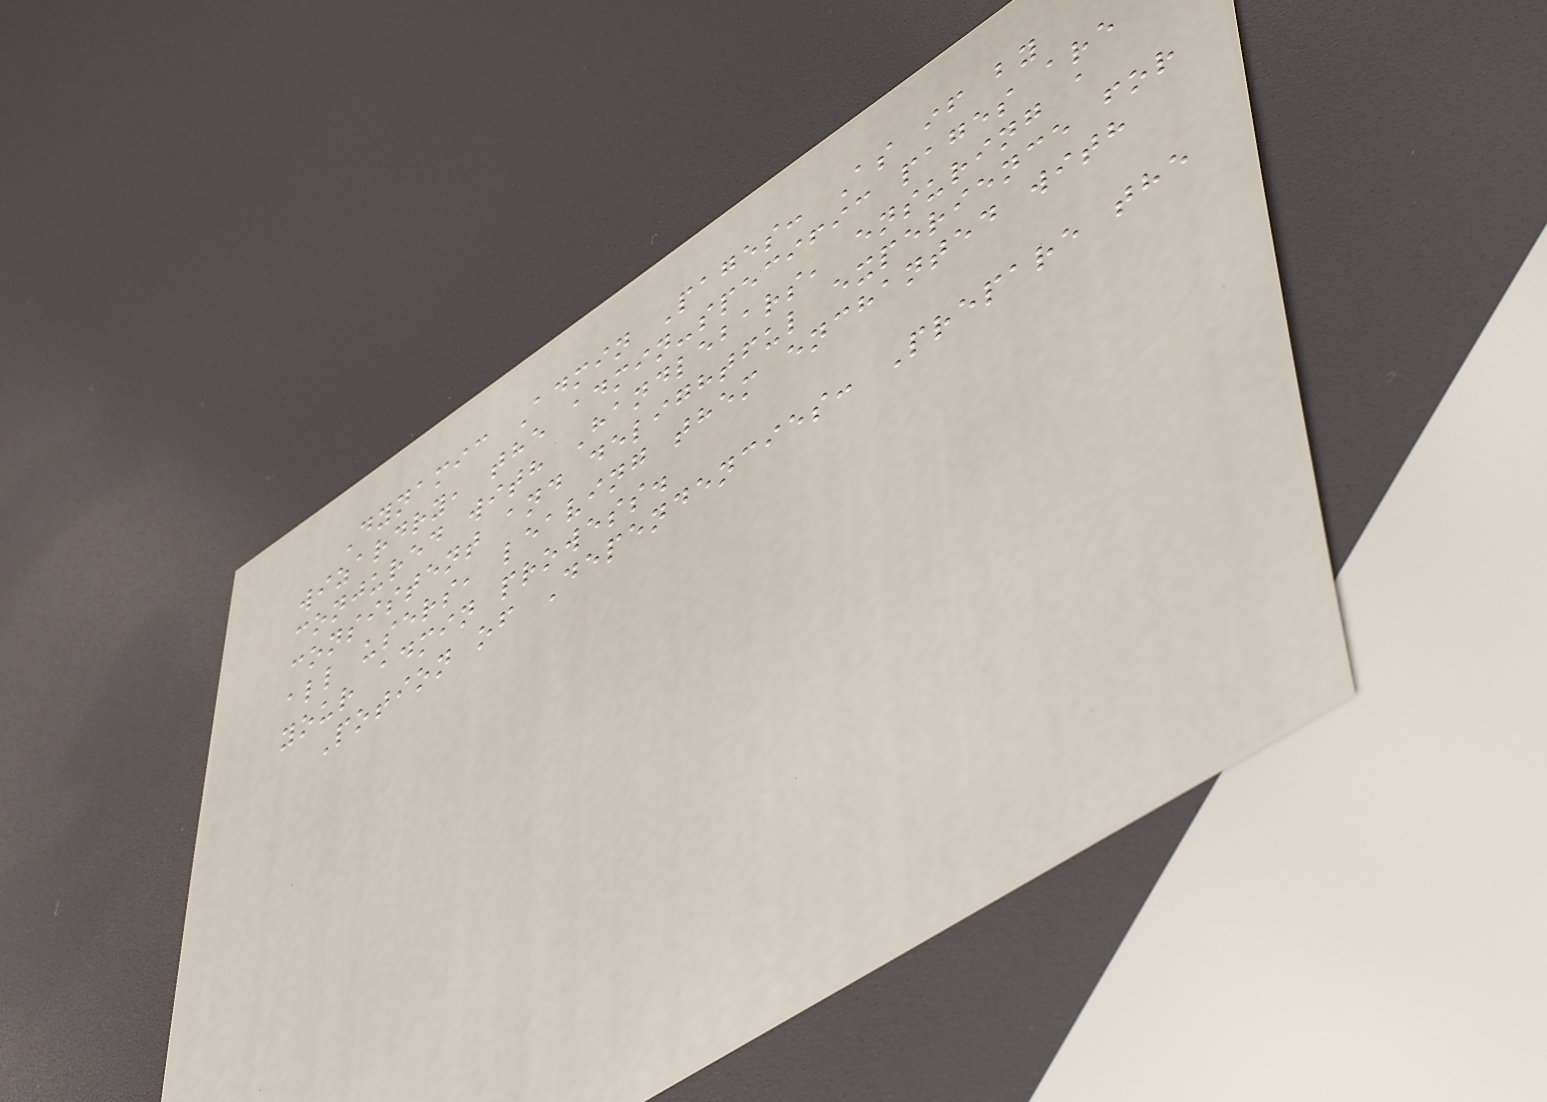Dynamic Admin Pages: As if by
wizardry, the admin-specific pages are
conjured with Handlebars, ensuring a
consistent and delightful experience for
all users, leaving them enchanted with
your admin prowess.
Potion of Dependencies: Prepare the
